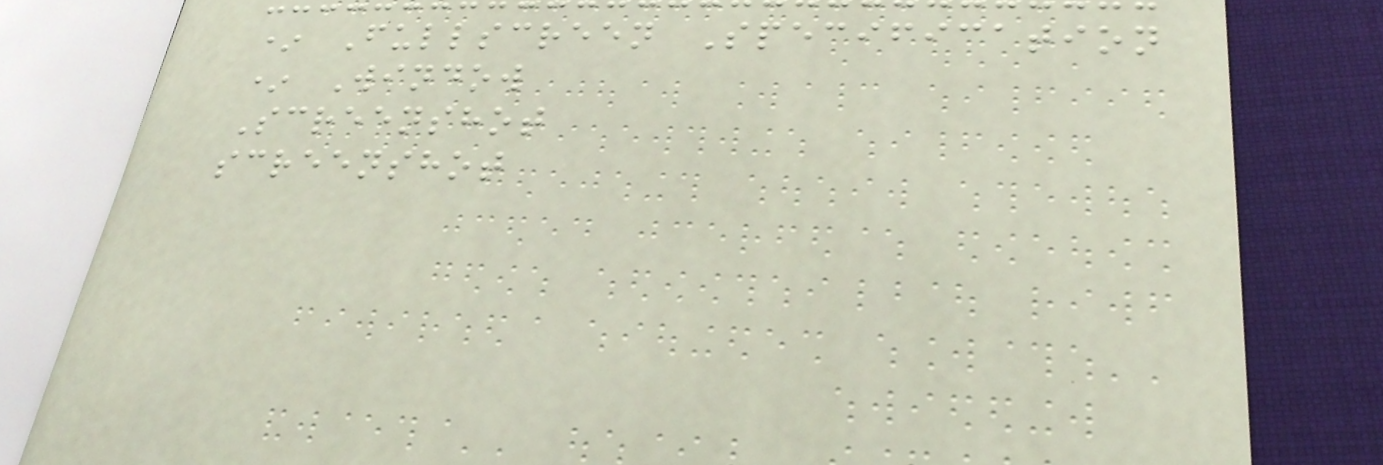* Fullscreen Specification
* Window
Screenshot
screenshot
